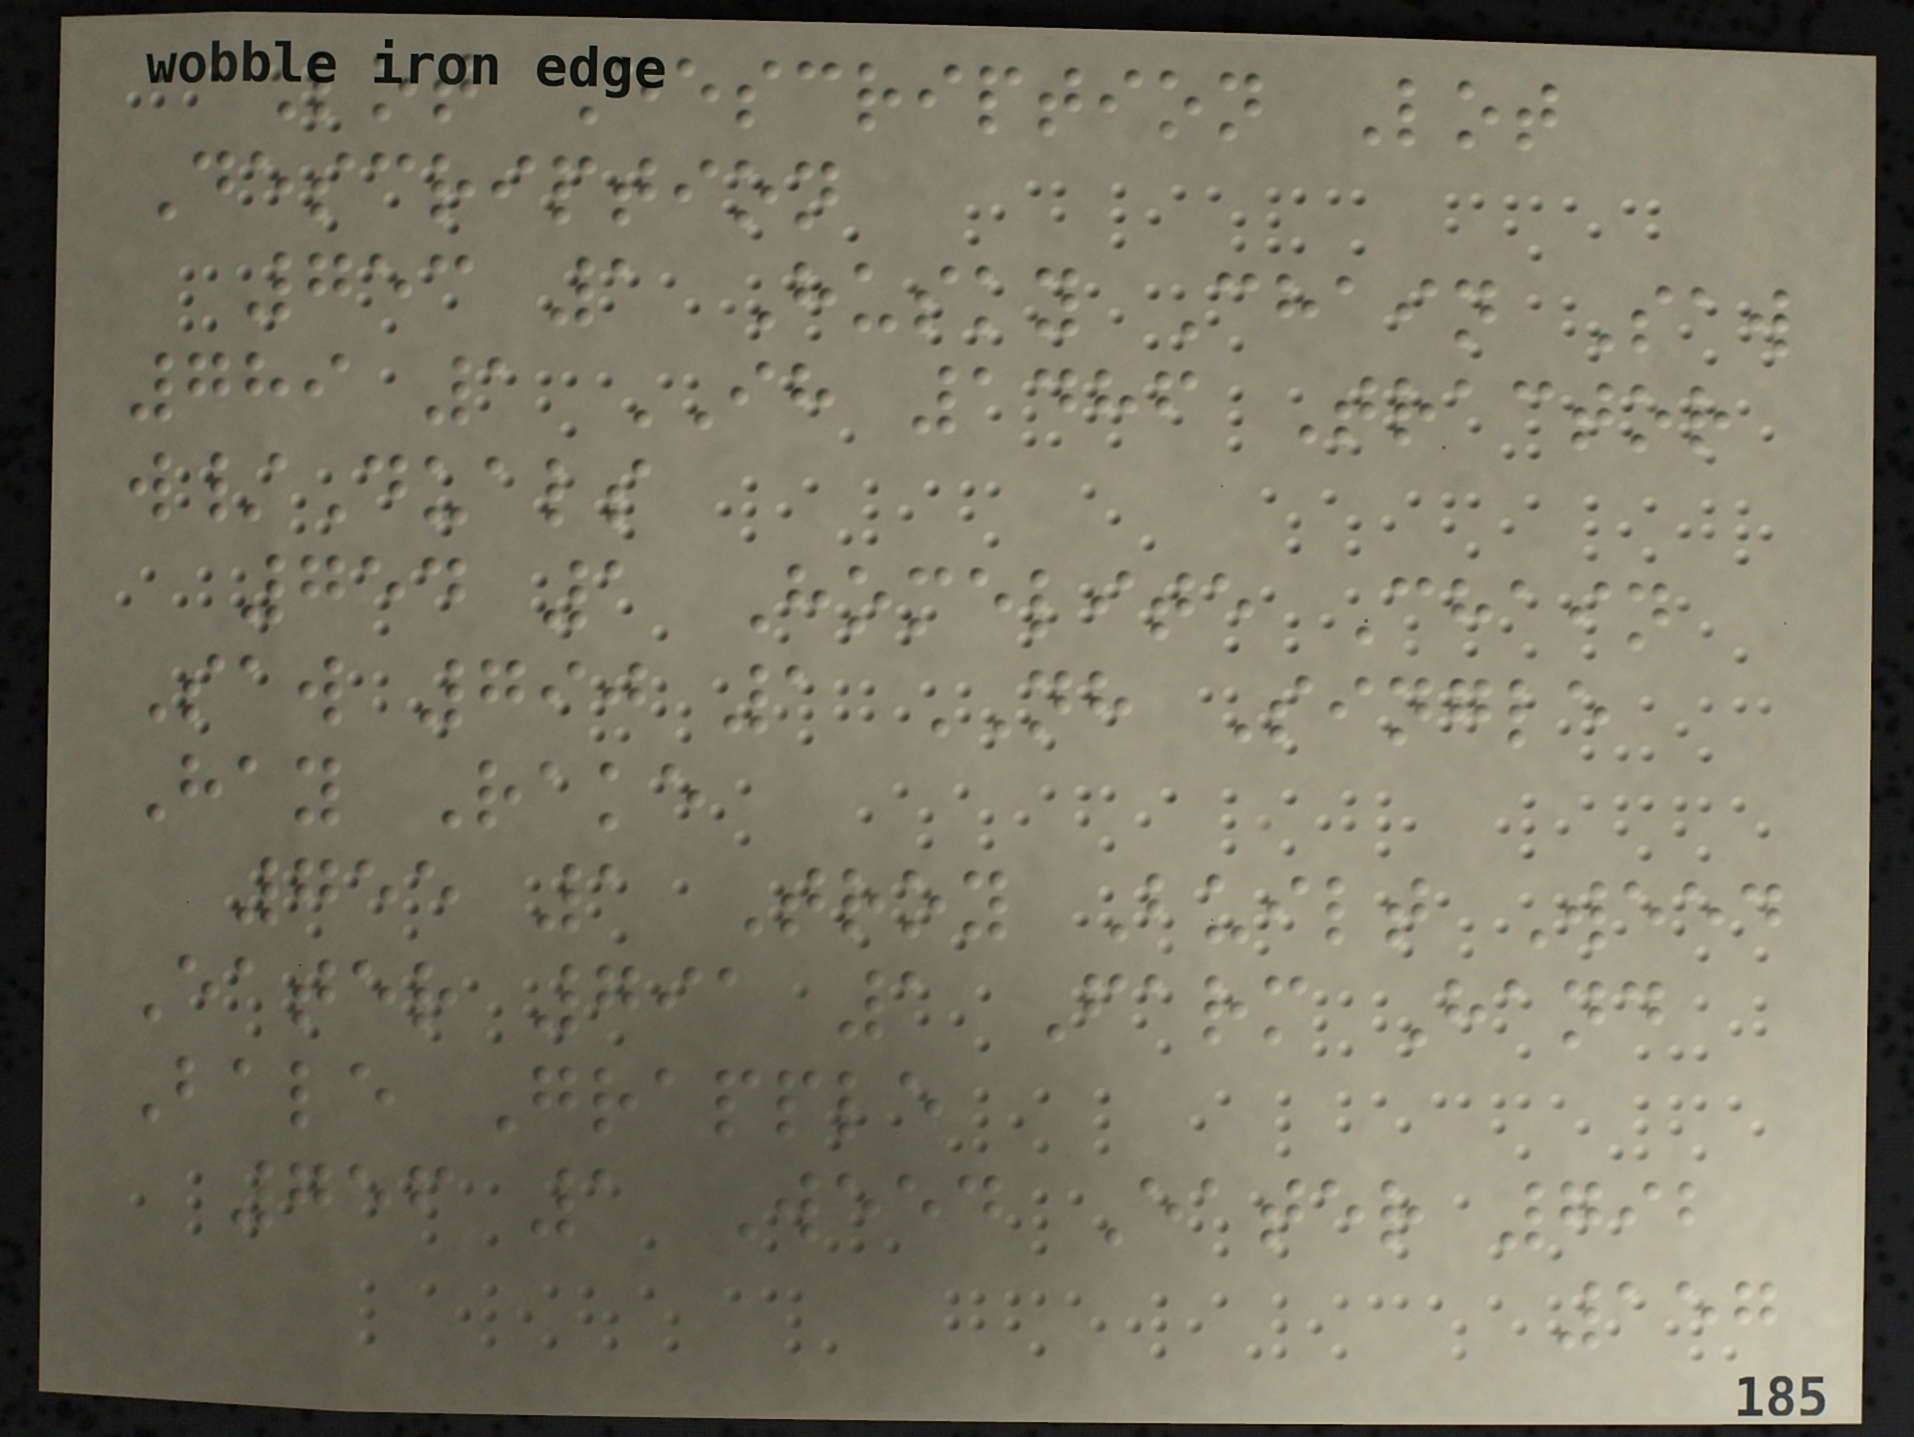Lot Description Lot
Description
753 1 Husky Chain Saw
789 1 IH 1486 Tractor
w/Duals
754 1 Homelite Chain
Saw 790 1 NH Single
Hay Rake
755 1 Troy Built Weed
Eater 791 1 Farm Hand
Bale Grapple
756 1 Weed Eater 792
157
